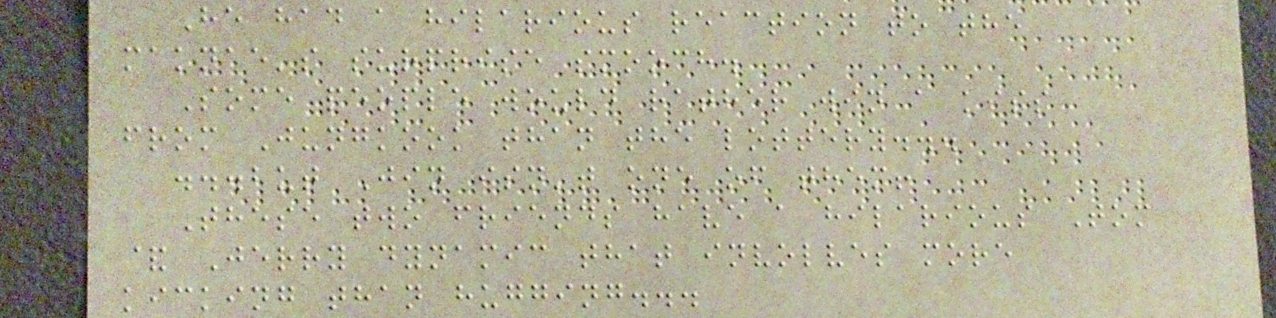He had a hilarious reaction to the
maknae's surprise smooch.
Some people would rather win a kiss
from Jungkook than the lottery...
...but Jin isn't one of them!
These two friends have a hilarious Tom
& Jerry dynamic that involves more
kicking than hugging...
